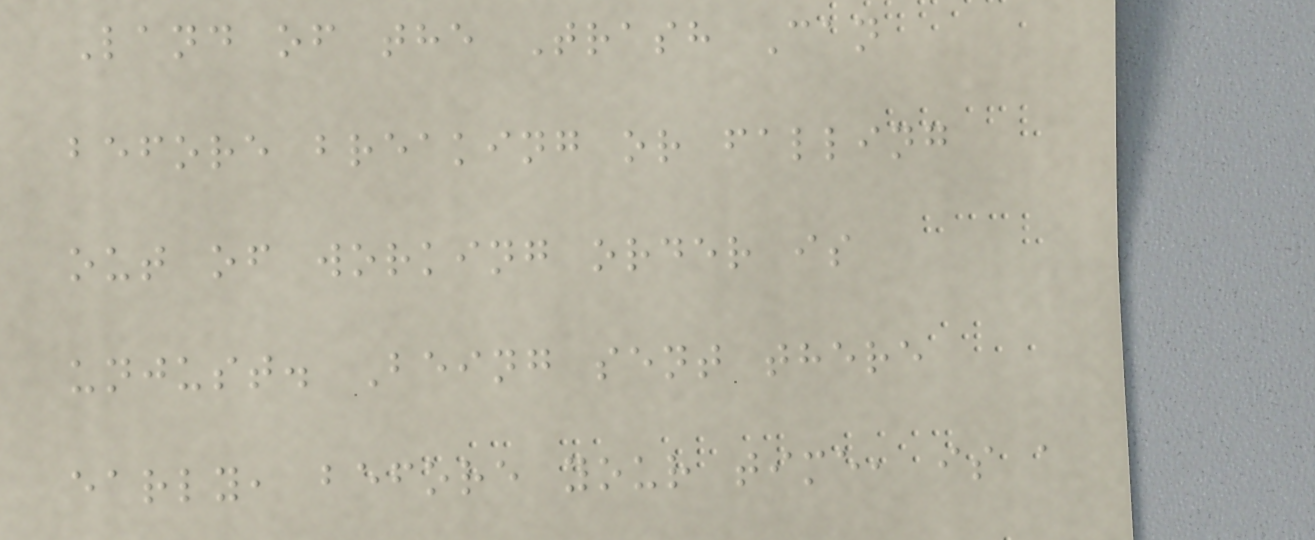Land of the Trash Can
before breaking or falling
out of working order is
unjust. Being sent there
early, before your time, is a
